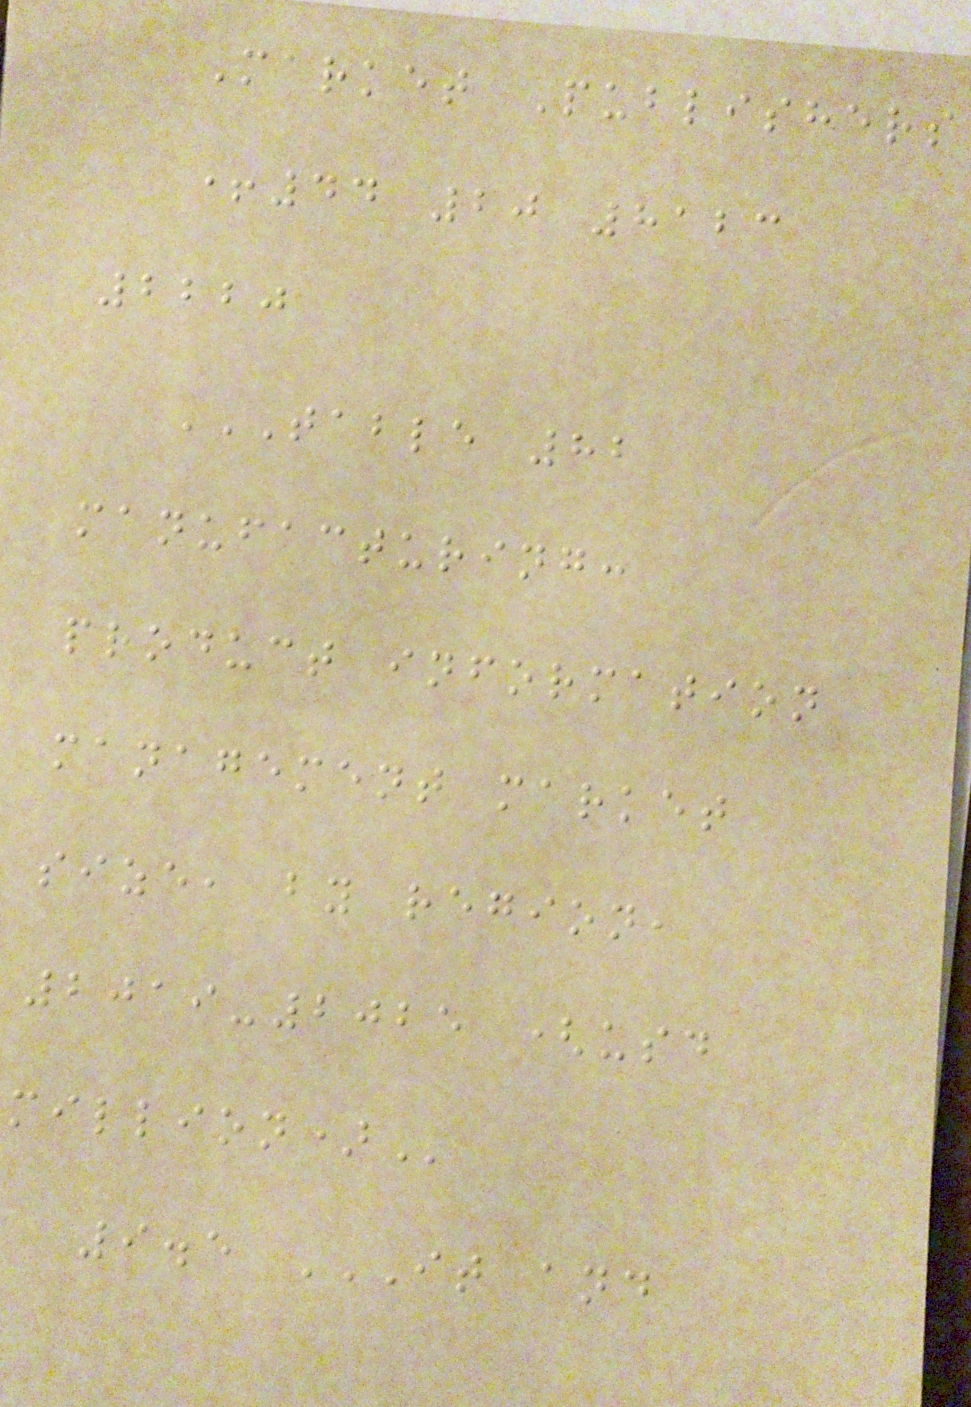Market Publishers
+44 20 8123
2220
TABLE 82
MANUFACTURING:
PRODUCT INFORMATION
MANAGEMENT MARKET
SIZE, BY REGION,
2019-2025 (USD
MILLION)
9.5 IT AND
